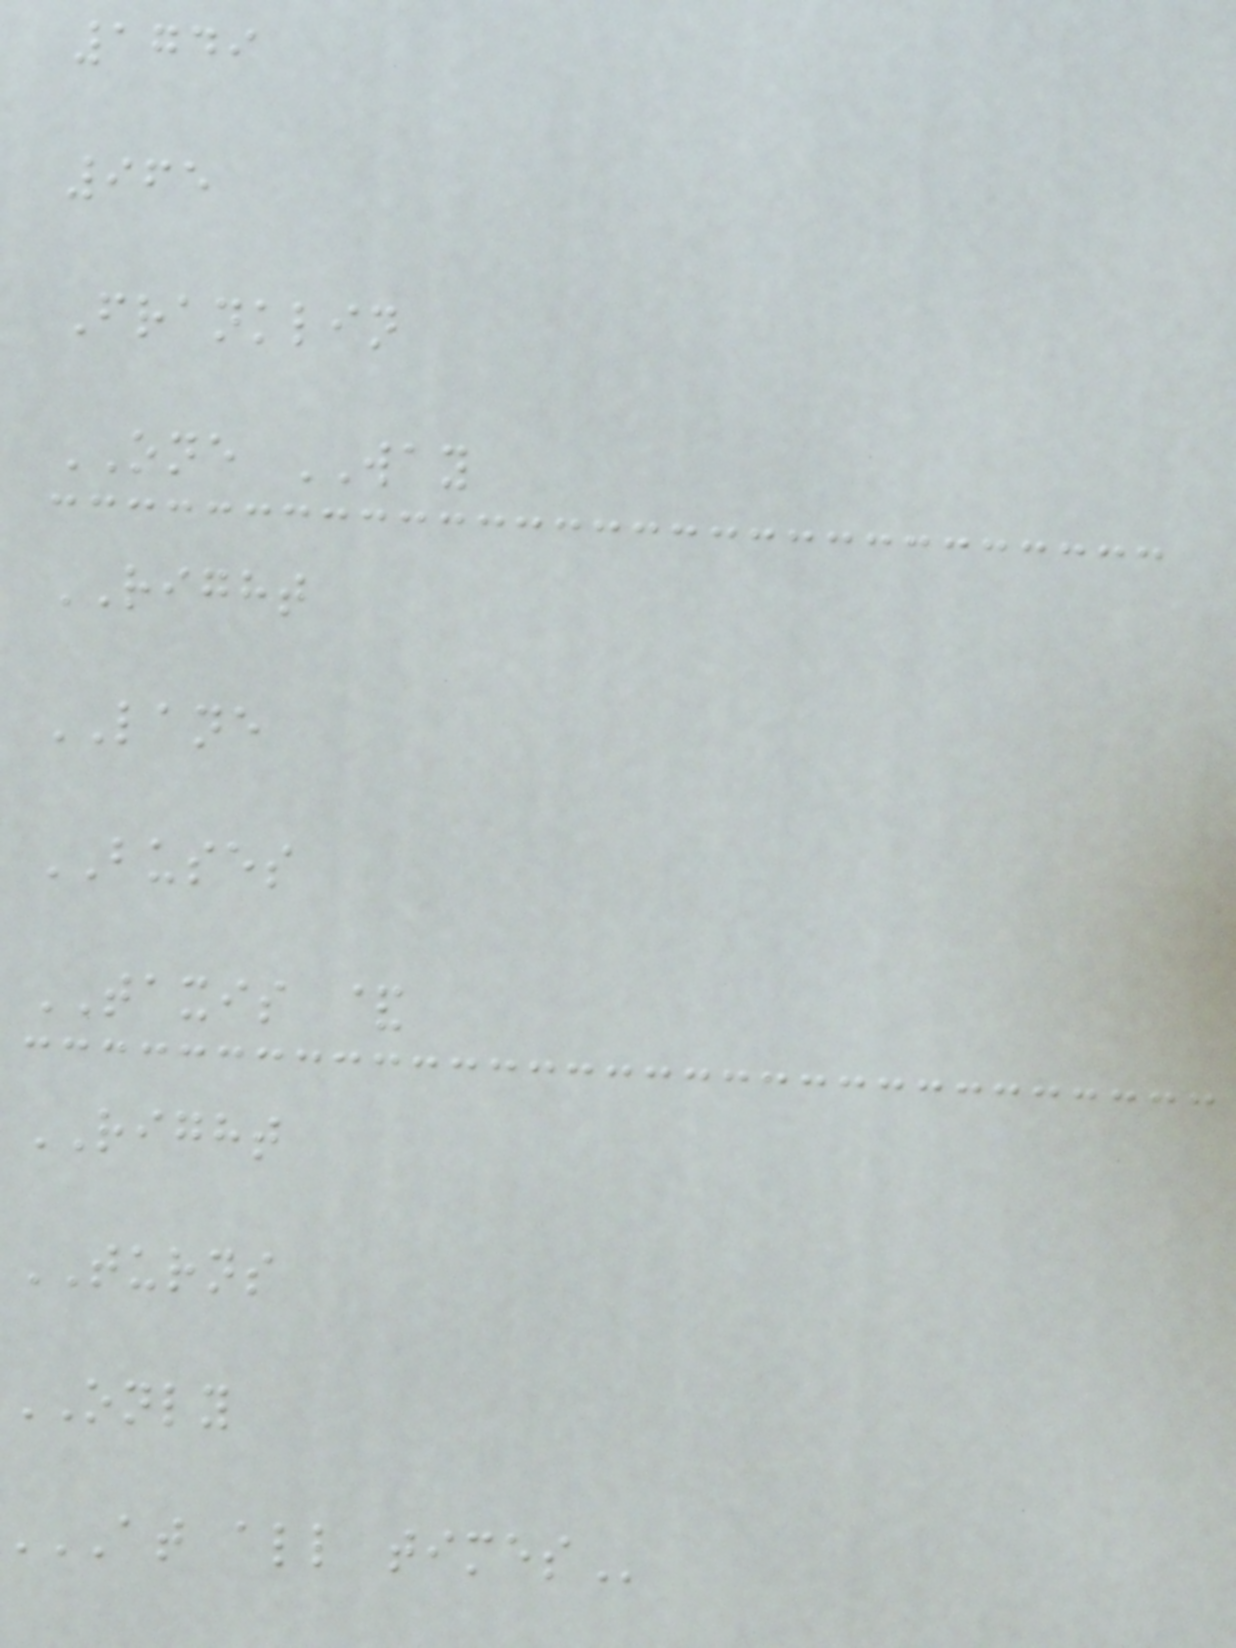1749
965
Franklin
ONE WAY
RIGHT
LANE
BUSES
TAXIS &
RIGHT
TURNS
ONLY
AT ALL TIMES
